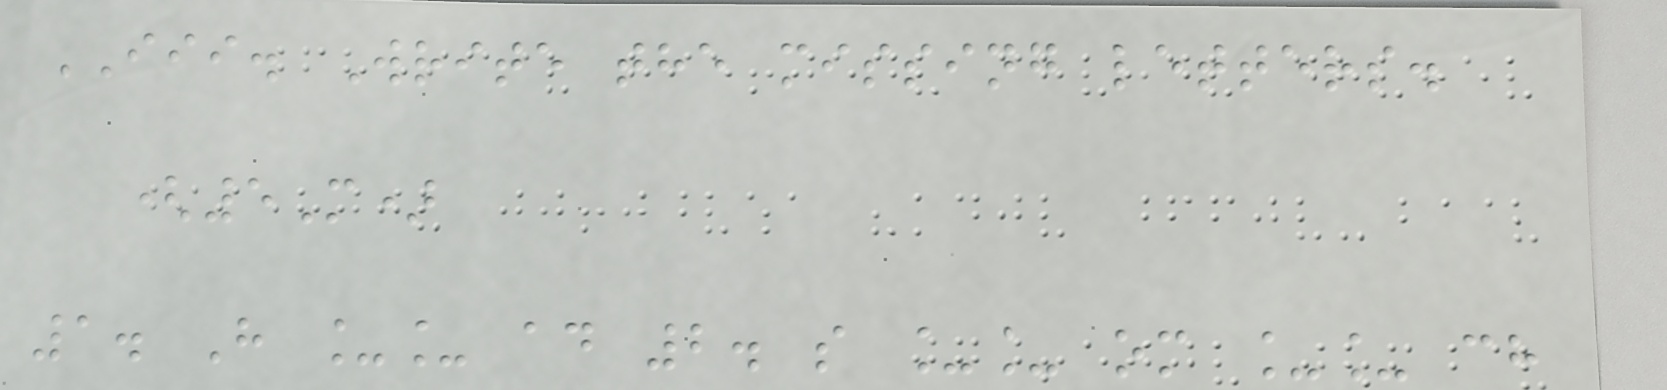III. Write the missing letters.
(5M)
1. H __ ad 2. s __ om __ ch
